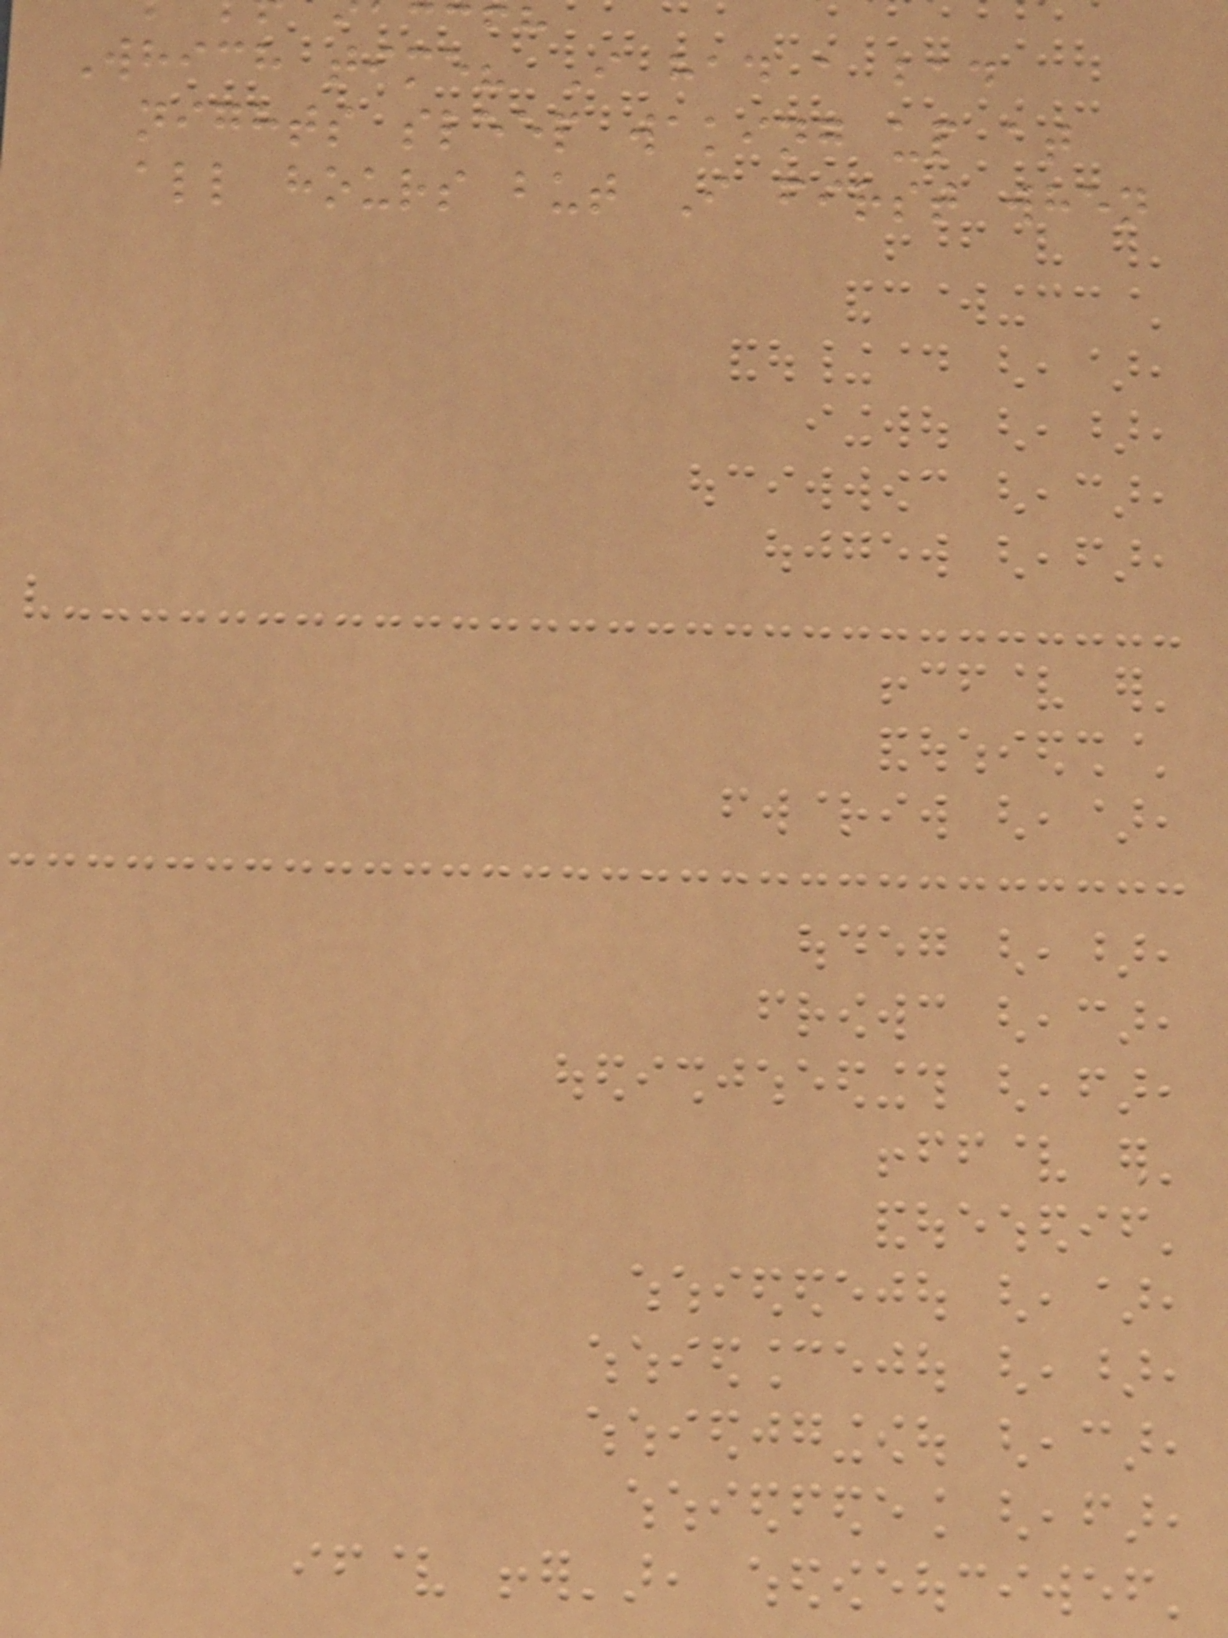Which time? I had a bad
nights sleep waking up at
all hours but I first when
